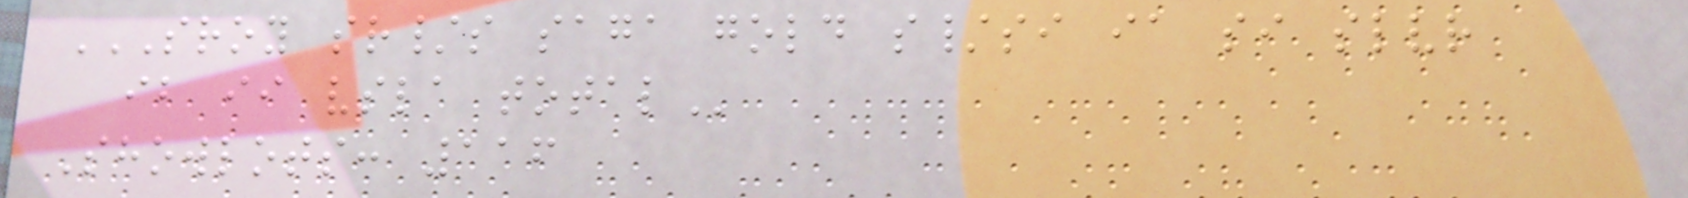SROY SR/S SAGA GOLD S/SI IA SI SLVR
IB II VSLA TOTAL
Showlots: 116
